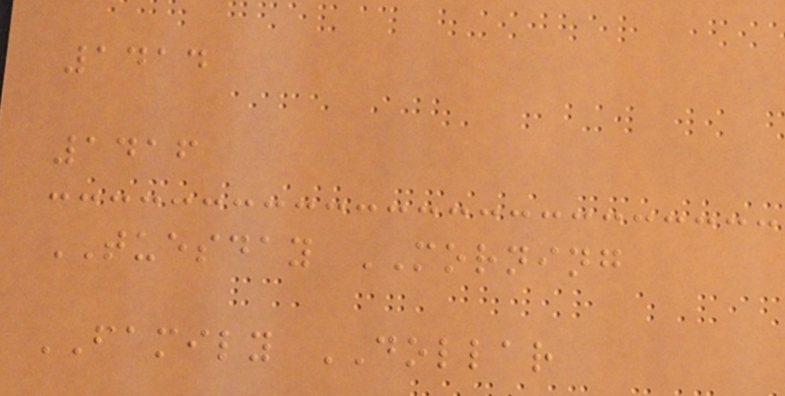1414
1416
TUESDAY MORNING
FAMILY DOLLAR
